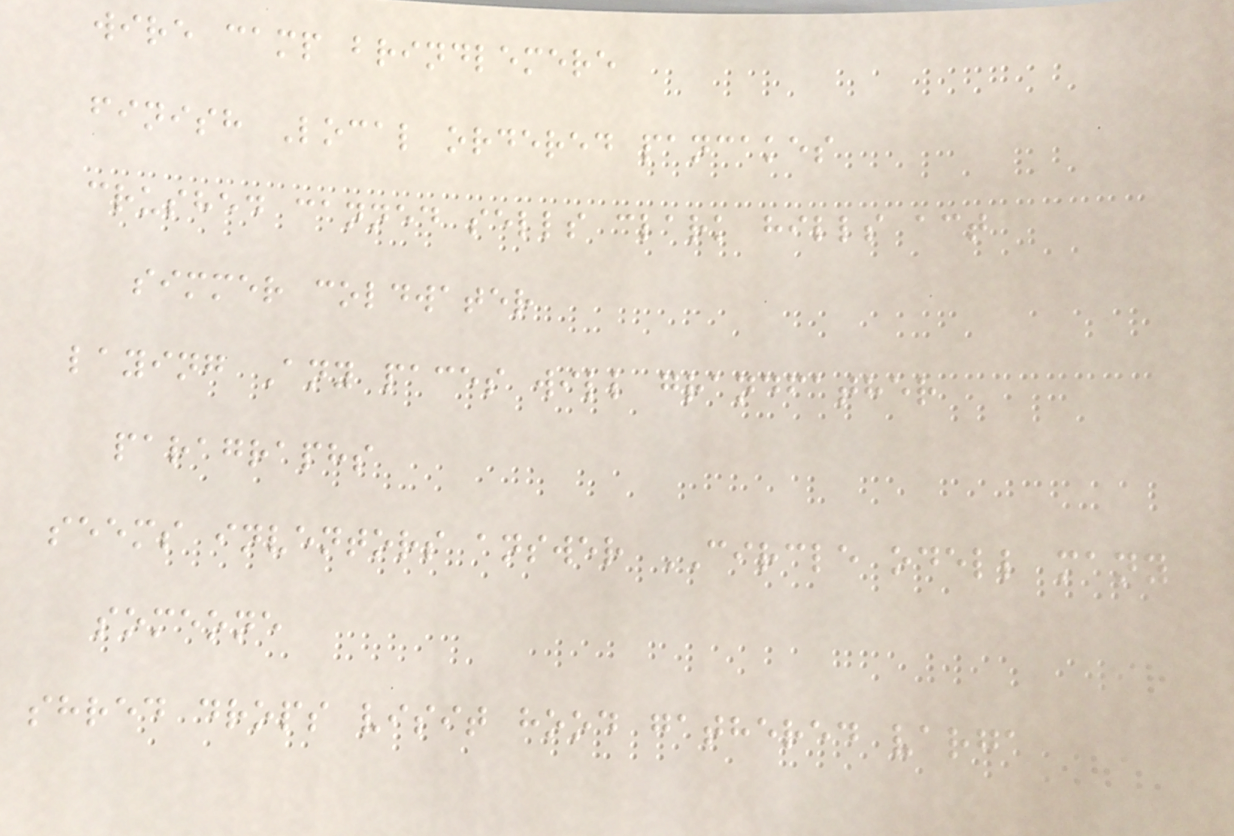wire camp brindlemere
finish Local ordered pancakes
crushed canned sells clark hills act
simmer coldwater
laying Any paces will grandfather
paragraphs
seems inventors answer CIRCLE odell many
someone
shred drops visit hood gathered varga
